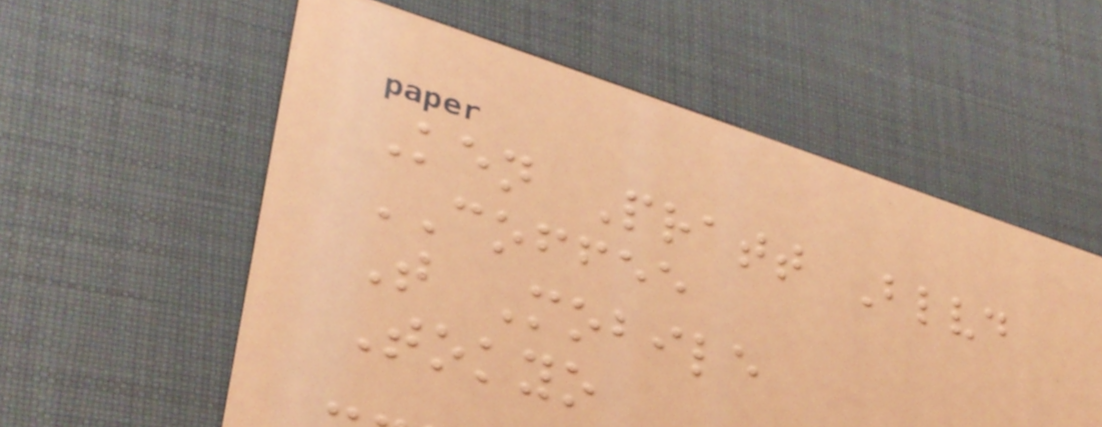Ken Pratt Blvd
COFFEE
T Mobile
Tokyo
